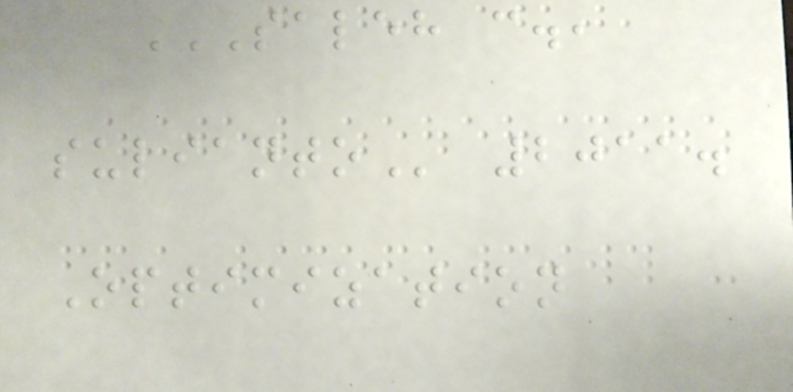SALEH C.,
SULIANTO 2011.
Optimization
